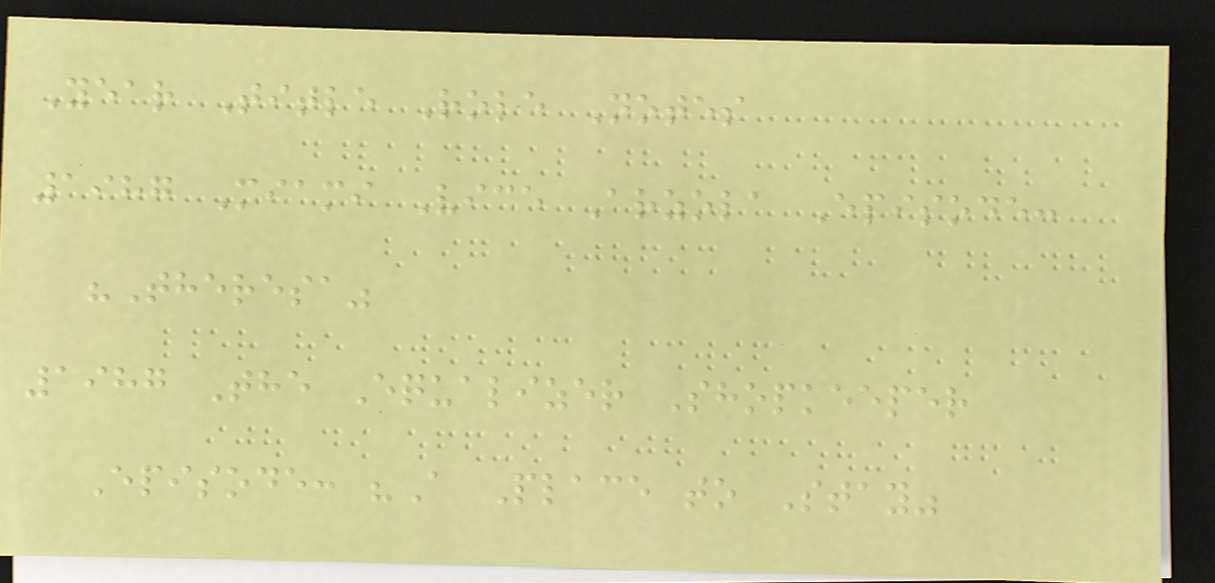Year Title Role Notes
1987 Miami Vice Arzola Episode:
"Theresa"
1987 The Equalizer Shopkeeper
Episode: "A Place to Stay"
